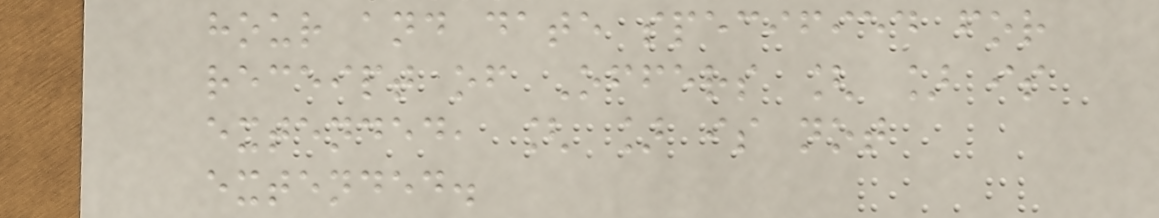hour and date specified for
receipt of Offers [ ] is
extended, [ ] is not
extended.
